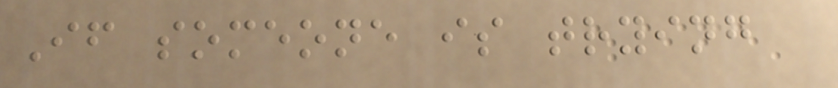If someone is trying
